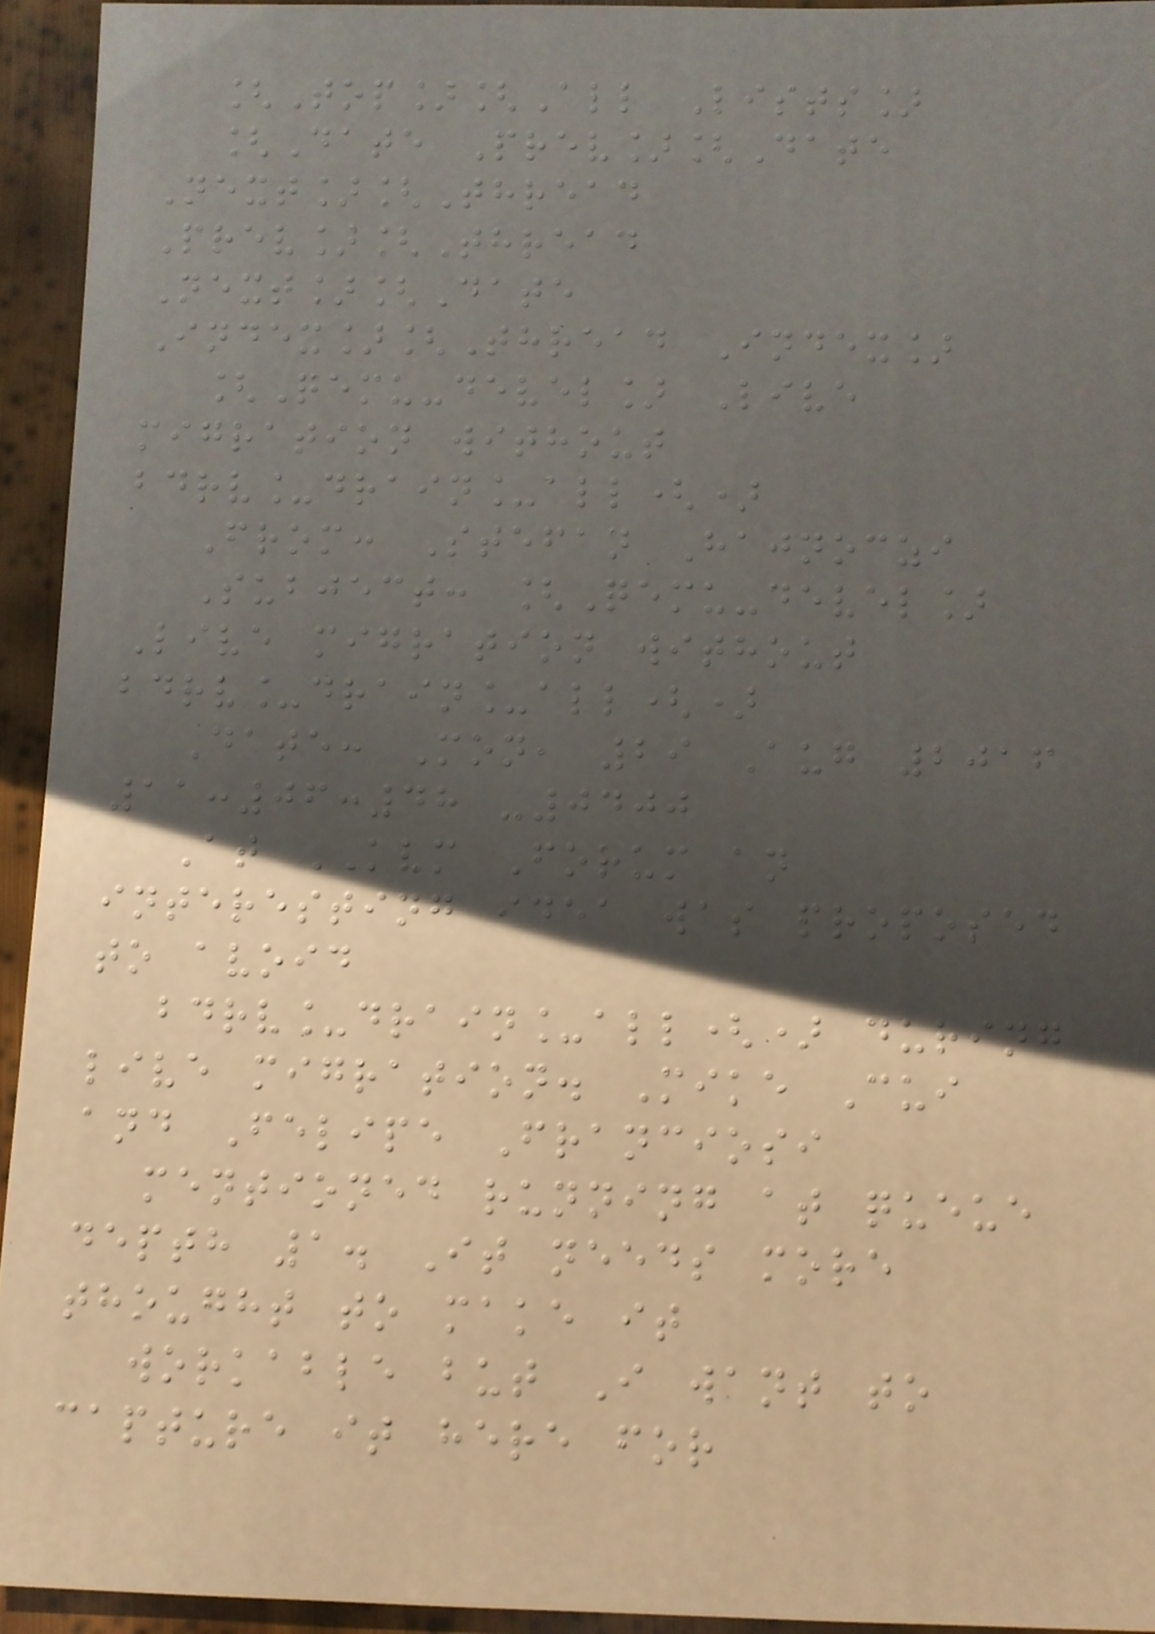[Top][All Lists]
[Date Prev][Date
Next][Thread
Prev][Thread
Next][Date
Index][Thread Index]
[Qemu-devel] Live
migration without
bdrv_drain_all()
From: Stefan Hajnoczi
Subject: [Qemu-devel]
Live migration without
bdrv_drain_all()
Date: Mon, 29 Aug 2016
11:06:48 -0400
At KVM Forum an
interesting idea was proposed
to avoid
bdrv_drain_all() during
live migration. Mike Cui
and Felipe Franciosi
mentioned running at queue
depth 1. It needs more
thought to make it
workable but I want to
capture it here for
